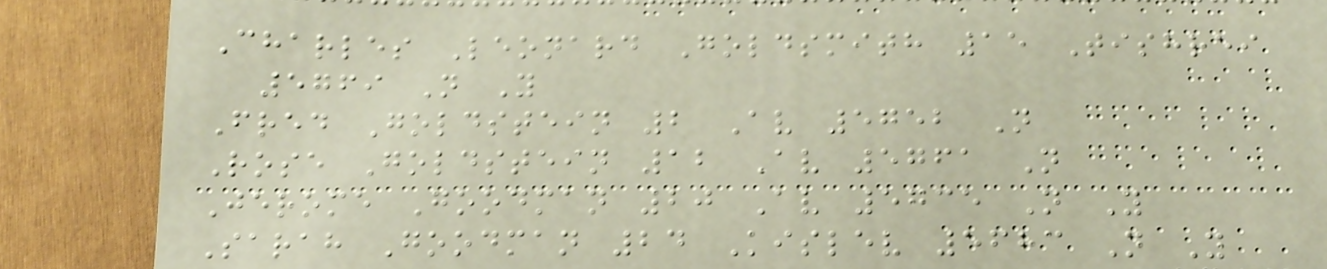Charles Leonard Goldsmith 15 Tishrei
5769 N Y
Fred Goldstein 2 Av 5752 N
Rose Goldstein 12 Av 5761 N
Jerome Goodman 20 Av 5735 N Y
Sarah Goodman 24 Kislev 5683 N Y
